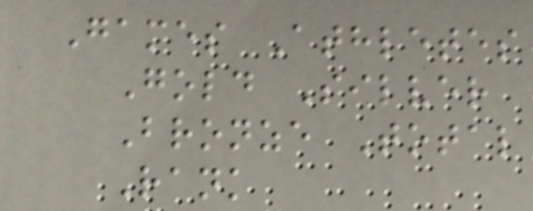Games Athletes
Gold Silver
Bronze Total
Rank
